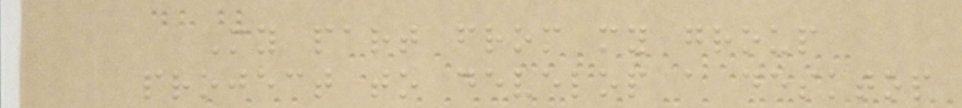My part from my group
project to develop a desktop
